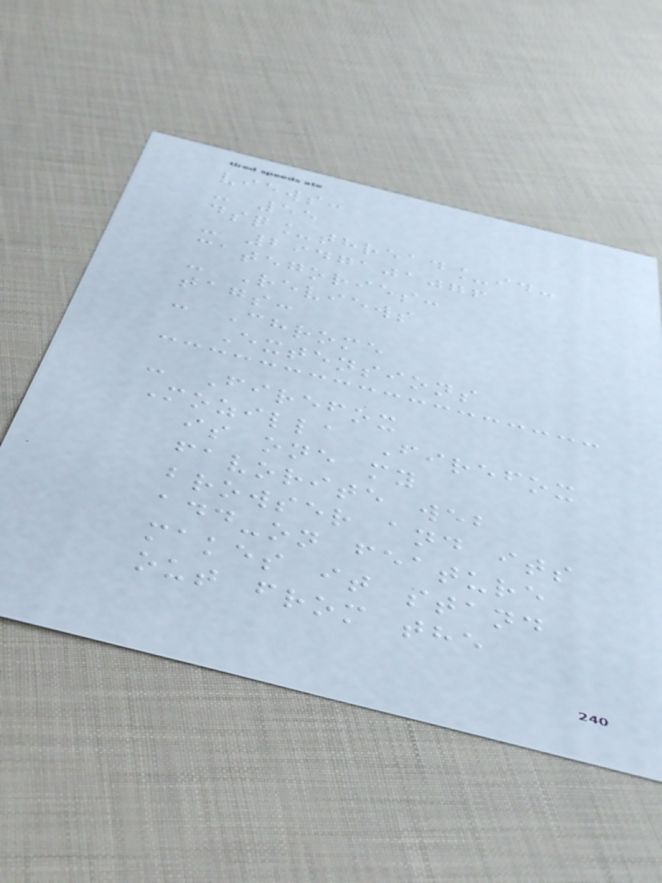views:
- 55
dsq_thread_id:
- 2947101076
categories:
- Reviews
tags:
- Chrome
Extensions
- Firefox
Mozilla Firefox
is one my
favorite web
browser and its
add-on feature
makes it stand
out from the
